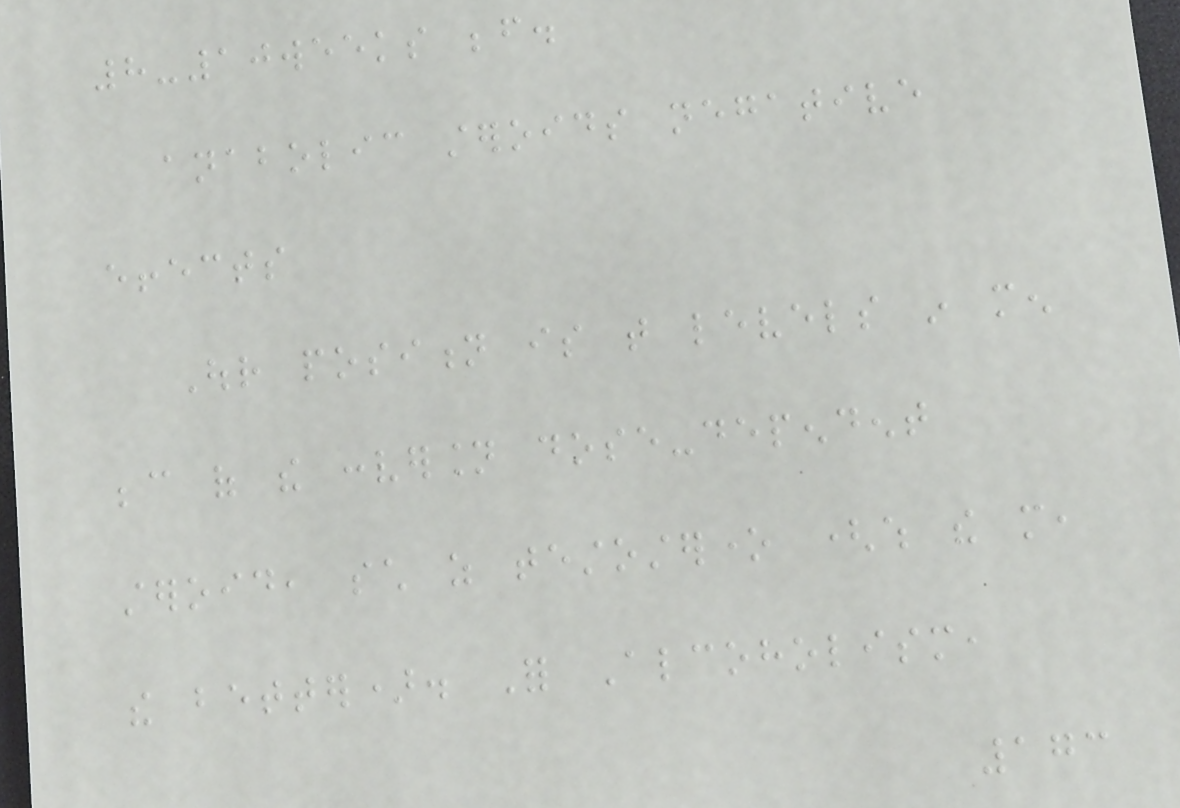8-10weeks before.
anabolic steroids negative
effects
Our position is that levels in men
because of the conversion dose-dependent
steroid, such as testosterone (which the more,
the better). For Alcoholism,
173
